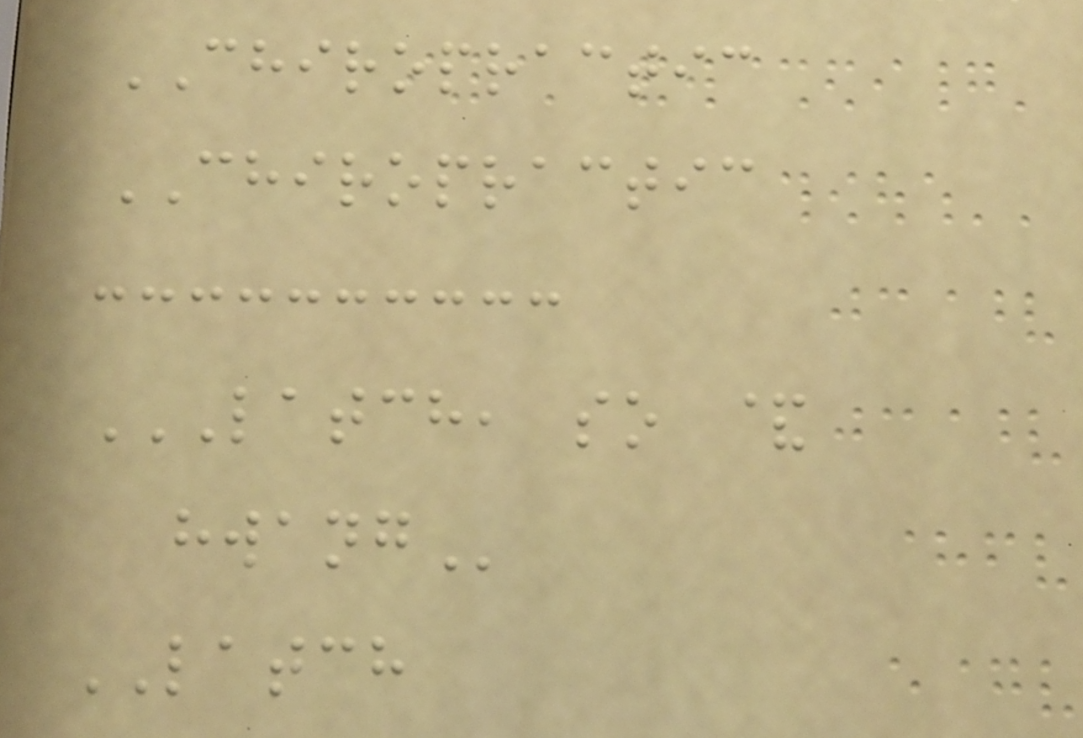CHIROPRACTIC
CHIROPRACTIC
LATCH, SO &
HWANG
LATCH
